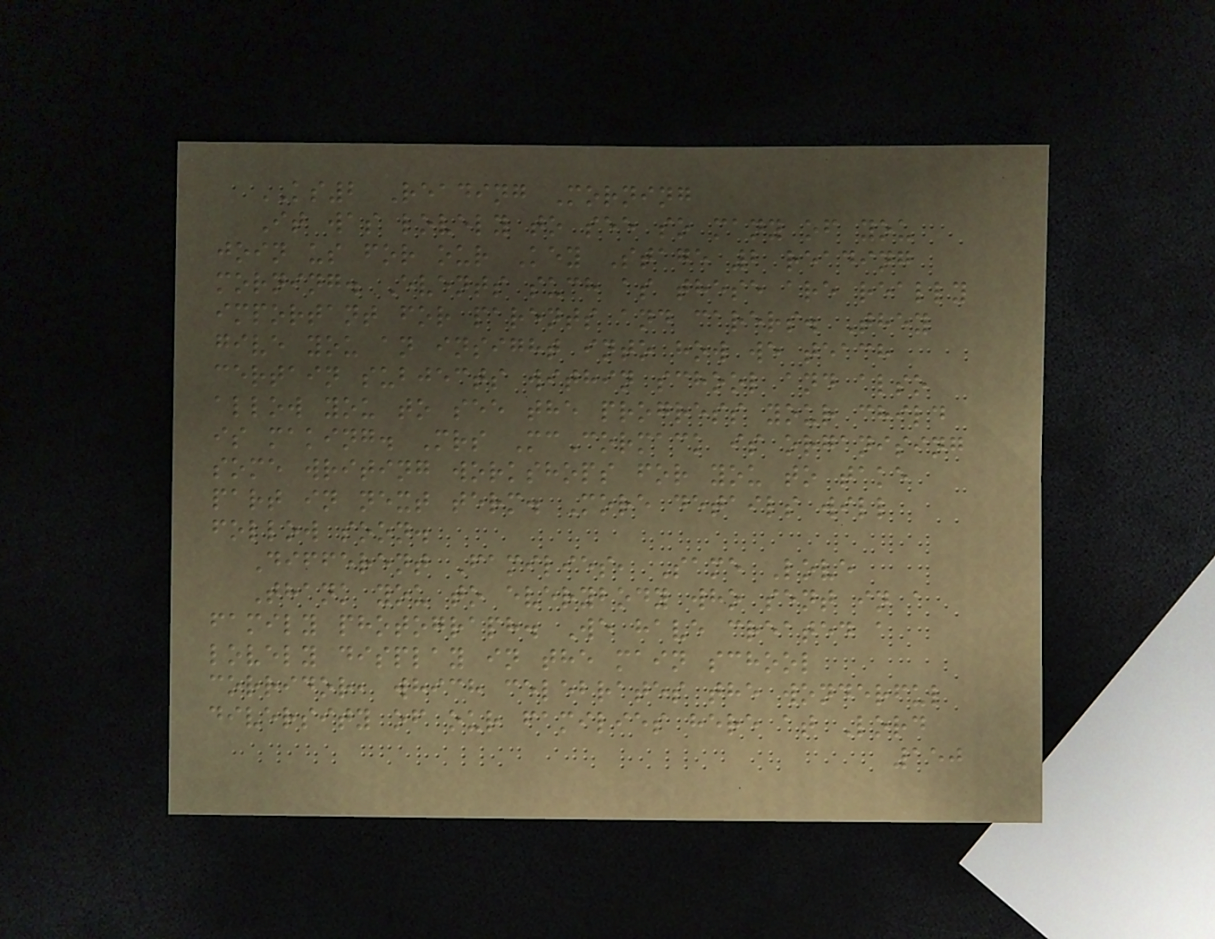KS2 Reading Morning
It was lovely to see so many of you
join us for our Key Stage 2 reading
morning. Events such as these are really
important for parents and carers. They
give you an insight into how we teach
certain subjects within school and also
allow you to see the progress your child
is making. Mrs McCormack is organising
some writing workshops for you to take
part in next term. More details will
follow soon.
Different Families, Same Love
Thank you to everybody who sent in a
family photograph. We have created a
lovely display in the main school
corridor, which celebrates the wonderful
diversity of our families here at Lord
150
